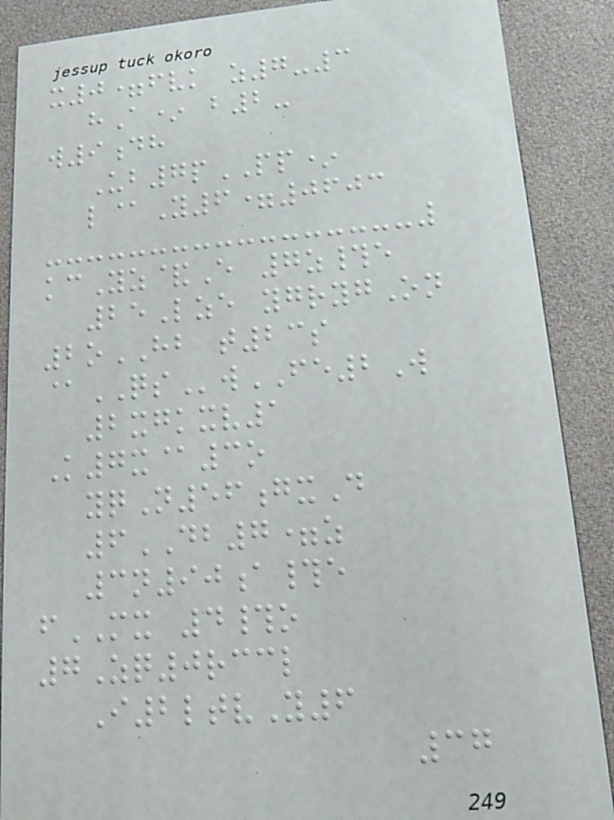x0=fvk z7-3
hA* b2-
w9dh
Ub7pPP*
l@Y6=0603
kcYz&E 7z#e
25Lze ygrygOn
2oHB t23s
@QSwFE2W
2xgkxv1
K7x@3o
yqN56gxD
6DB7=z
3n90a#e
fMX 4#o
7Zq0rccl
I2ltvY6
37
